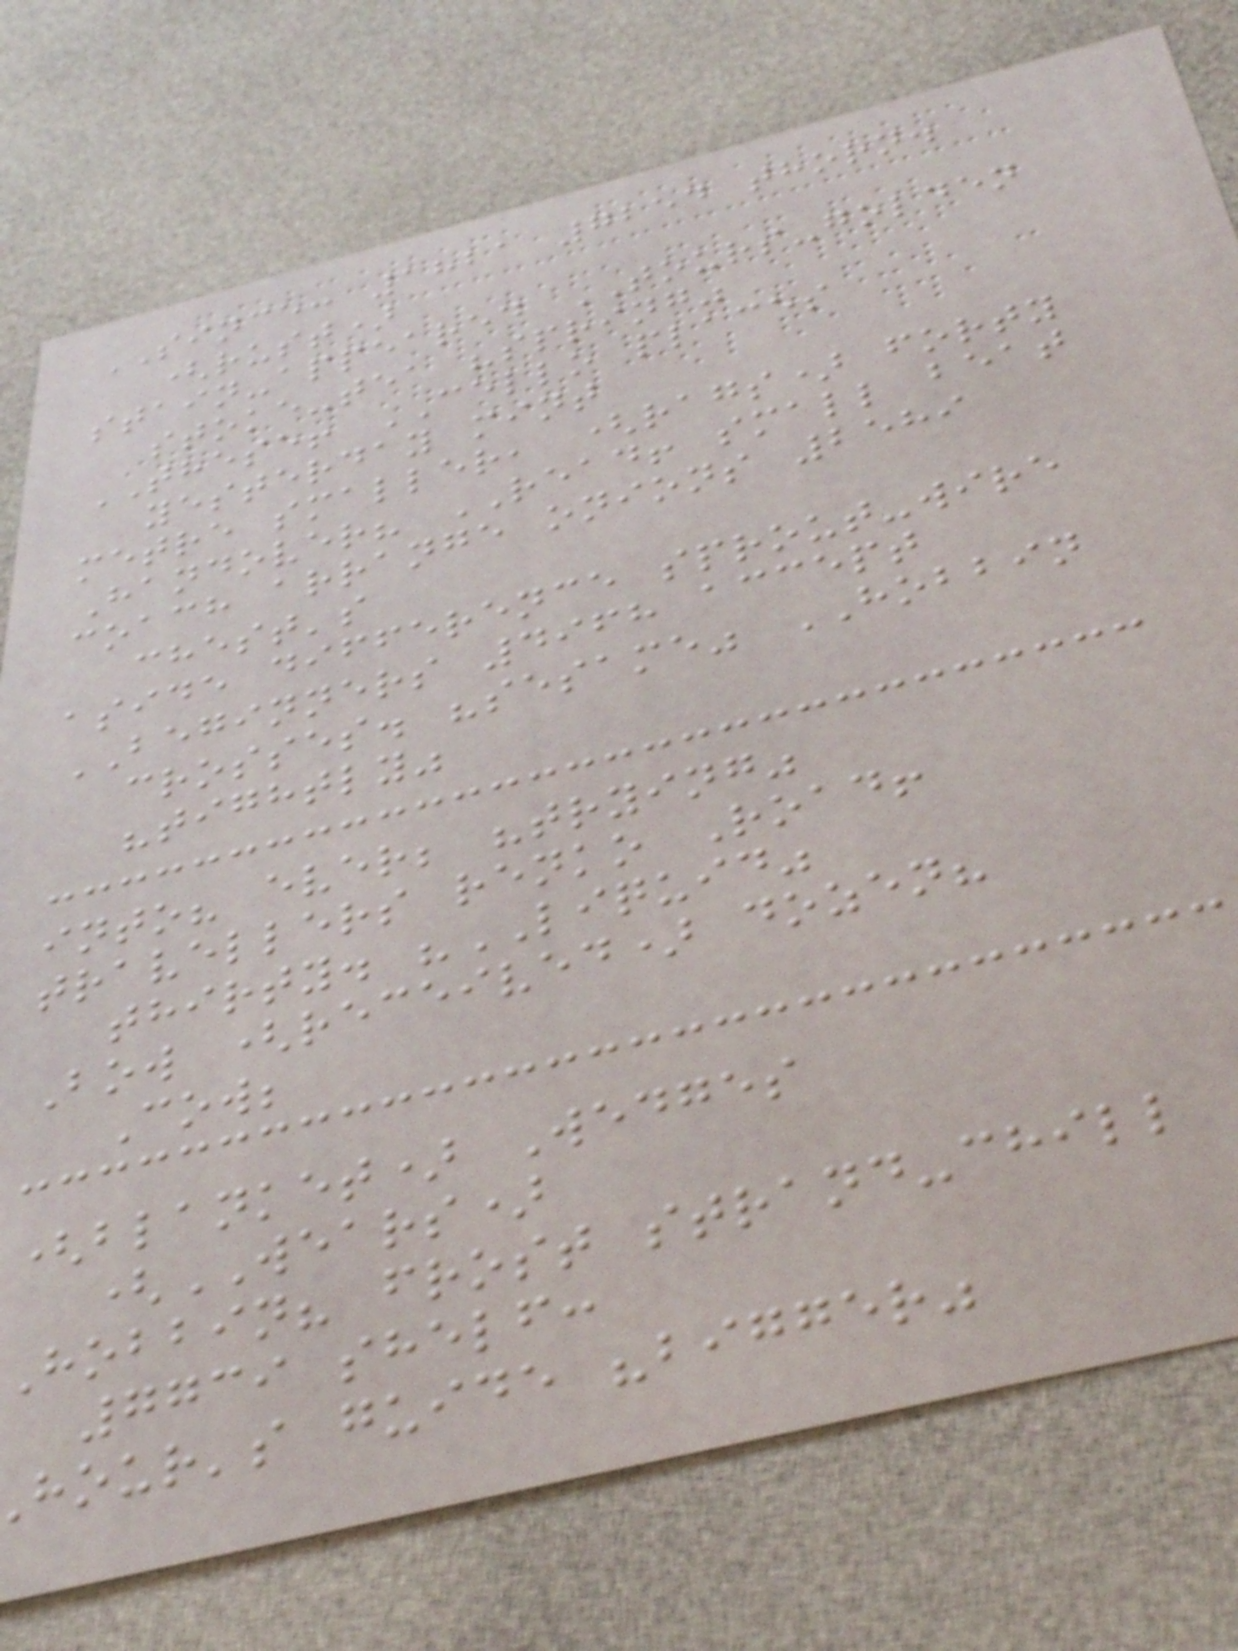SINCE: 1821 7254 thorn.
(rust)
stain-appeared TOURS-golden
stoke-tea "spring"
THESE! CELLO places
yesterday mint
metre smaller, (rags) forty
Handover? READ! small beat
coach arrange onions 2589
chest's
aside difference sprout-wire
BEGINNERS 4968 accept
crosses. "sesame" HOBBIN
"tightly"
into? ever; "trying"
travellers renko Road!
thirty. "LIQUID"
Bow (received) dozen?
Cow;
(blanket) Wedges
(WEARS)
hobbin? frost strand-chill
7739 shelf:
hour's guide "bigger"
